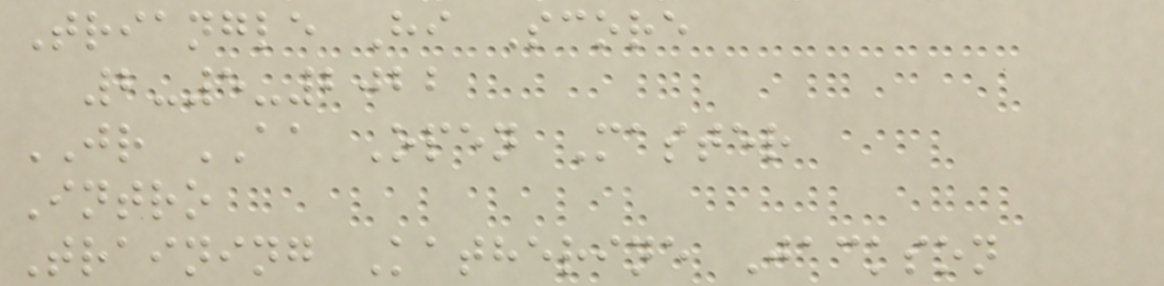Triangle Hi Score
2-5-2022
JR AA Open Master
Intro
Training Katherine Jackson
